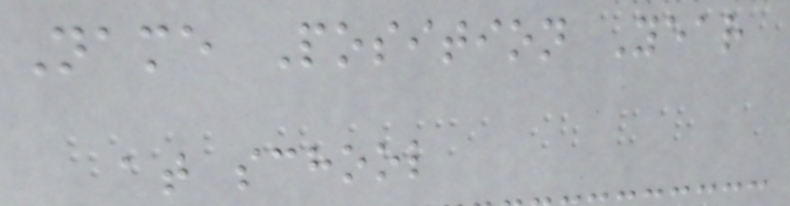Name Position Year
at school
